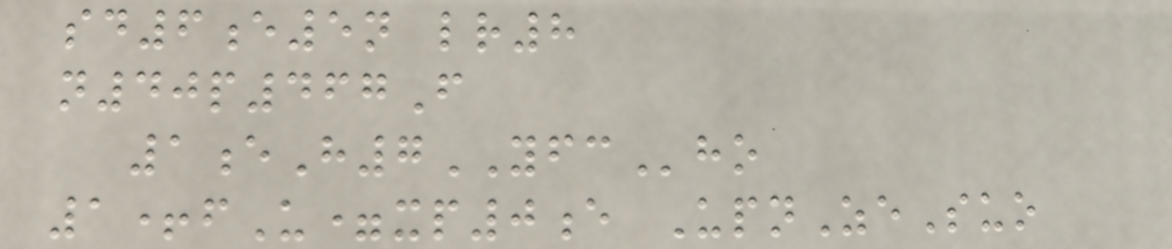sd6e5n lr8
n40p467F
1eH7YFCho
1+fU=xp0e UpnZeSuo
